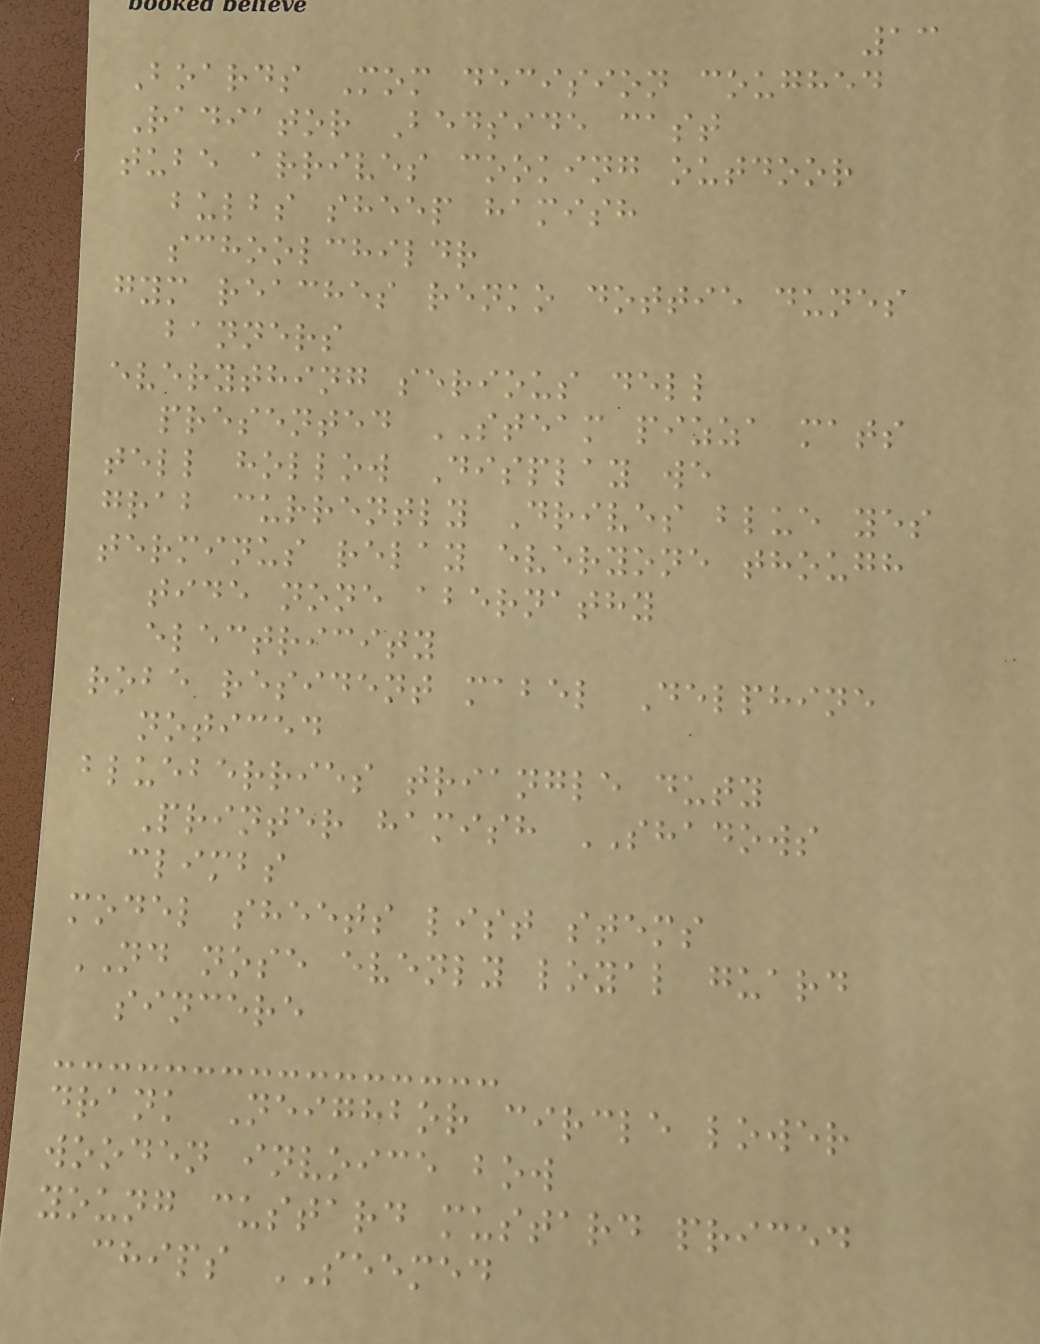13
Boards Mom decision coughed
Radiator Bedside cast
tube arrives cooking outdoor
bulbs sheep hamish
schoolchildr
gym reaches renko dottie dunes
banners
everything serious dell
presented STEAM pizza mats
tell hollow Display we
grab currently Drives blue yes
terminus relay everyone though
tide none abernathy
electricity
robe resident mabel Delphine
noticed
blueberries triangle duty
Printer hamish SHADOWS
climbs
model sheets list stems
ND nose evenly loyal guard
sincere
drank Neighbor circle lower
wooden invoice bow
young custard mustard priced
chips SEEMED
